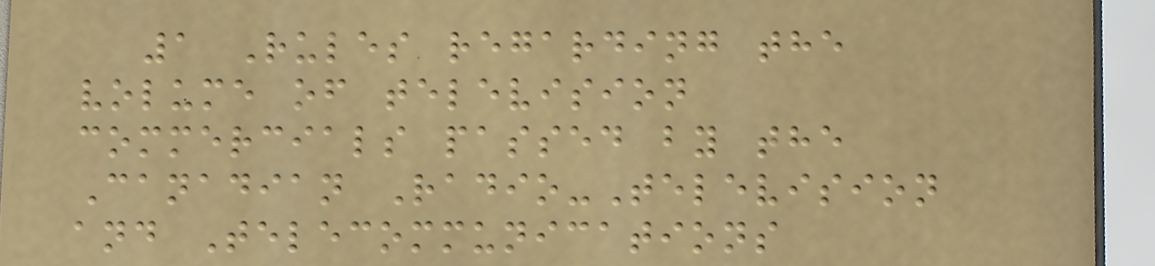1 Rules regarding the
volume of television
commercials passed by the
Canadian Radio-Television
and Telecommunications
